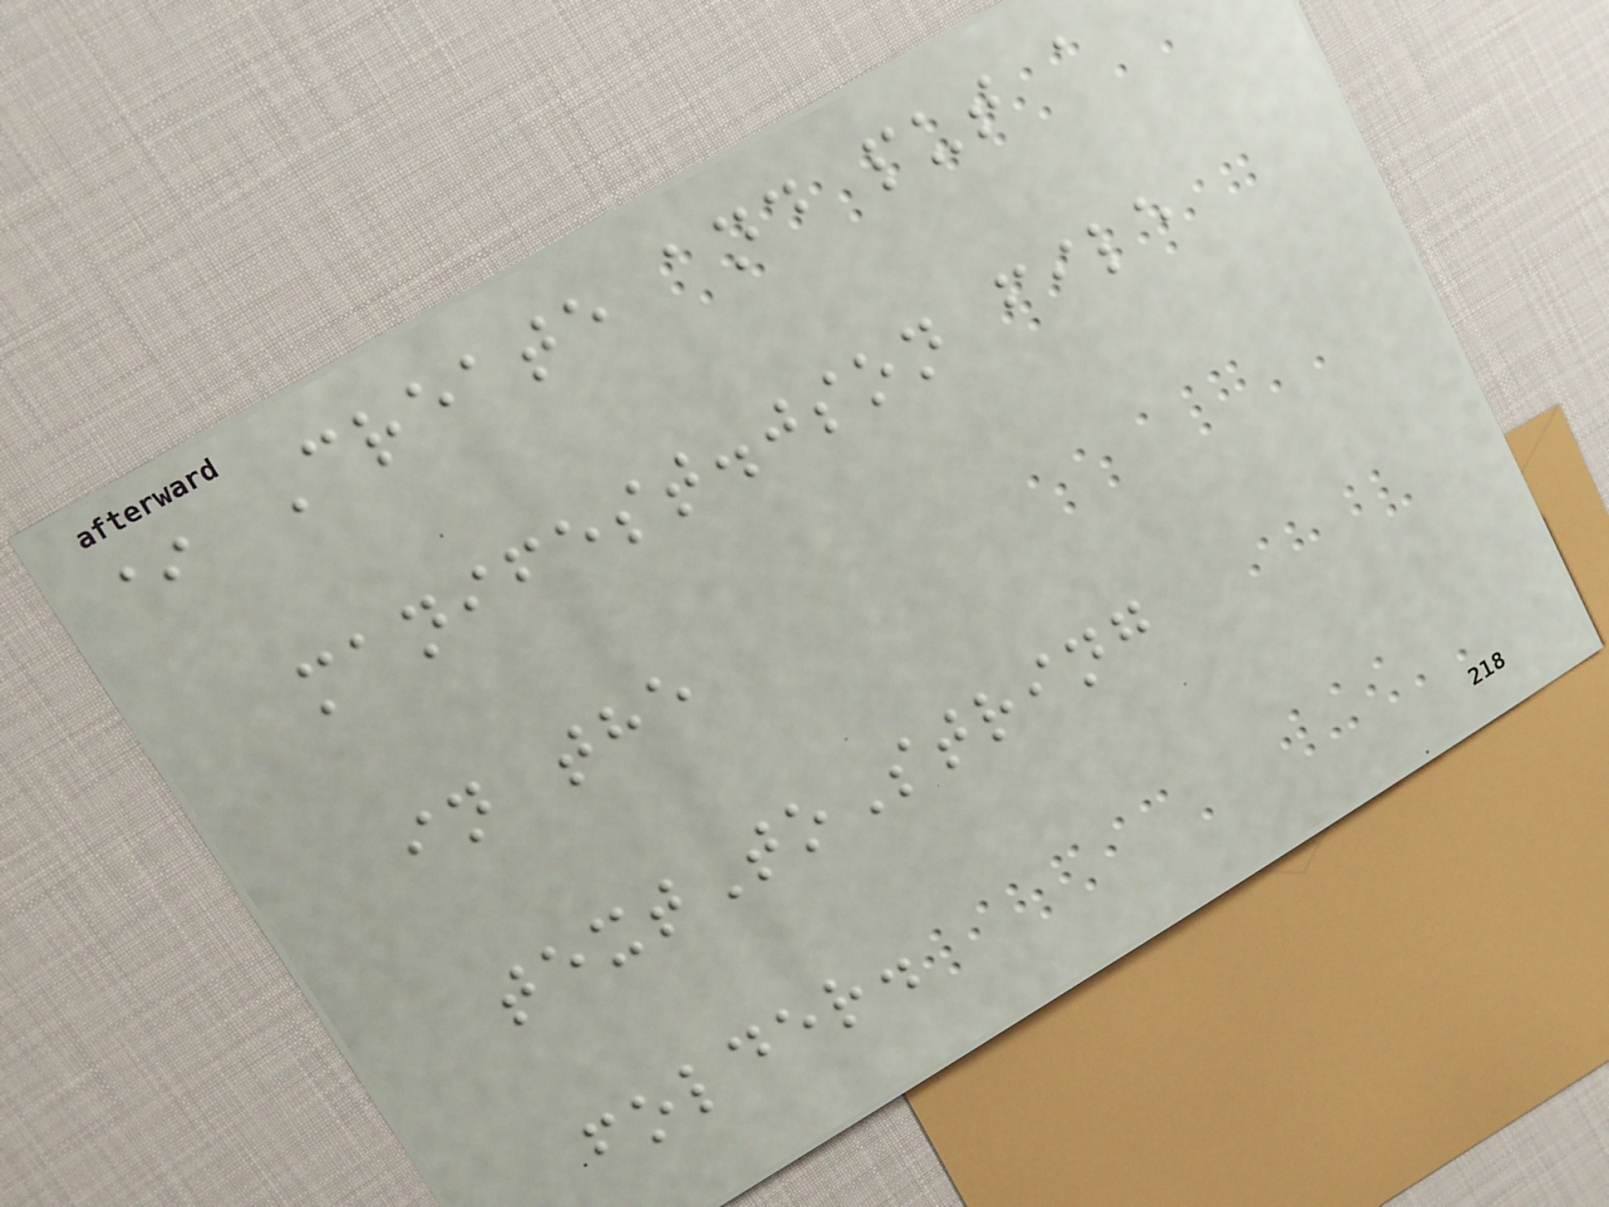* Create and put a
manifest.json file
in the
textToString
folder.
